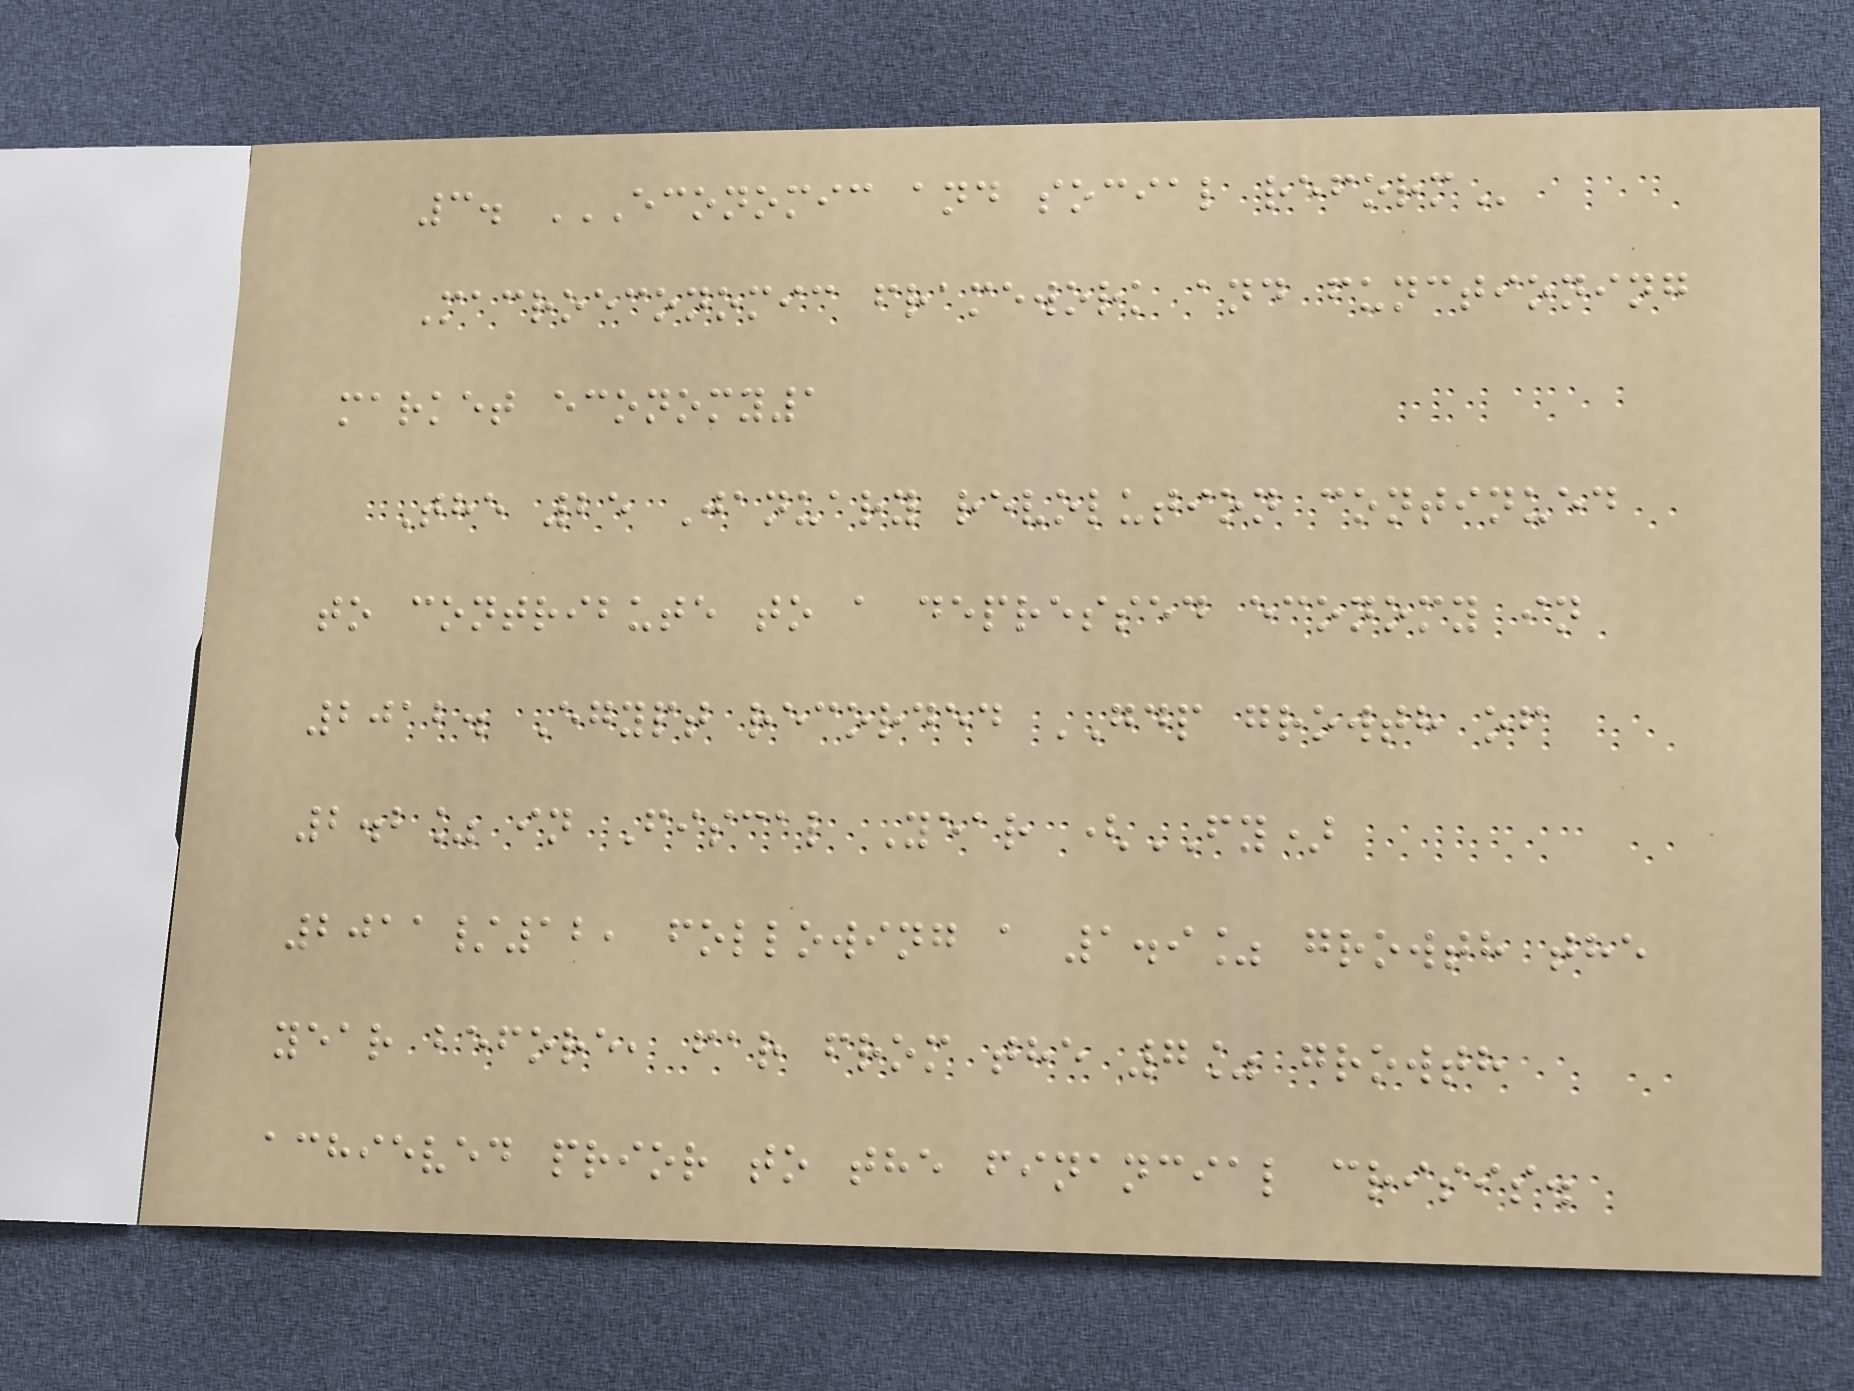3. ECONOMIC AND SOCIAL REFORM
Macroeconomic framework and functioning
market economy1
The 25 January revolution continued
to contribute to a depressed economy in
2012. Egypt recorded GDP growth of
2.2% in Fiscal Year (FY)
2011/12, following a 1.9% growth the
year before, far from the 7% growth
achieved prior to the financial crisis.
